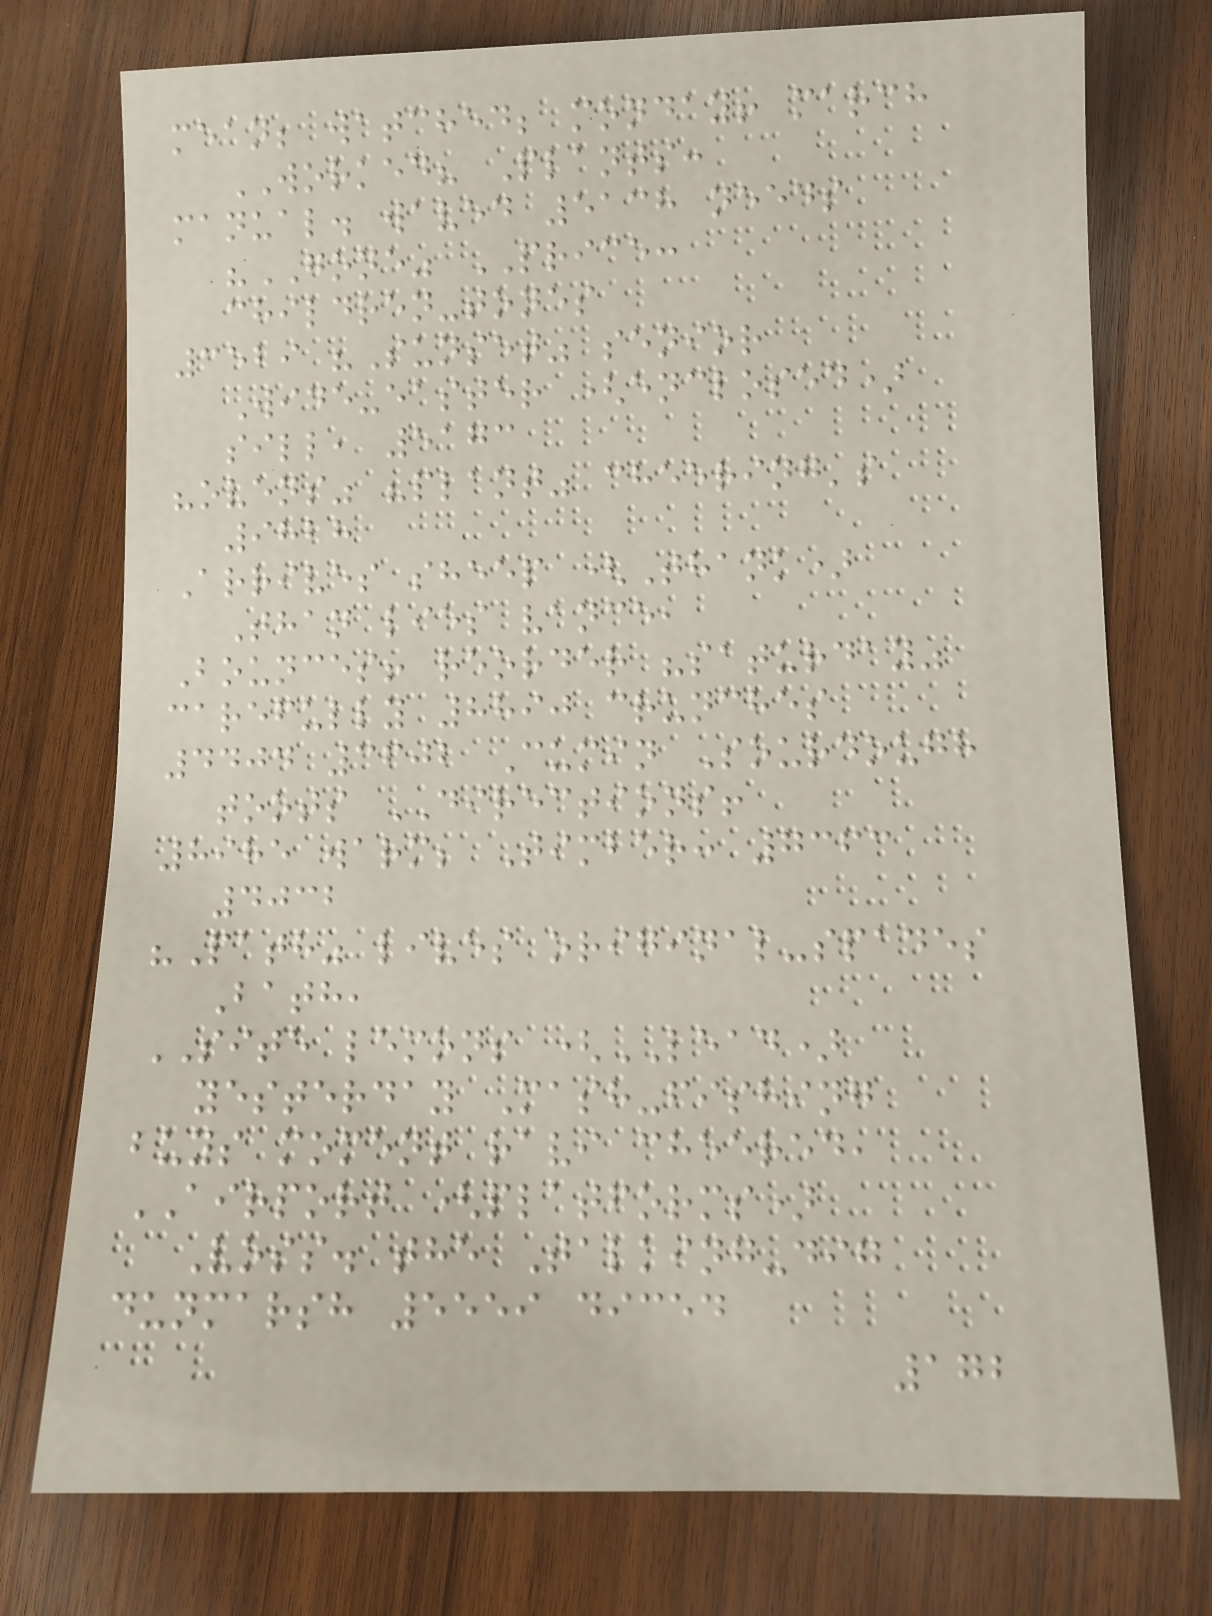mean; watched; monday! march
WORKED? Plants:
manual. waved 5138 needs
"GONE" PRICE:
children-tones
3529 "Sunset" senior
Wide-easter (enclosed)
sill, 5173
"ovens" "plant" cheering's
9828
Arrives sheep (Thank)
Than lies vance,
Bounces! reorder "saturday"
carefully 8890 crunches
4404 3602 Cumin Sourdough
toots DIRECTIONS!
8985 warm; Timber: 7363
4032
"Path" lives original-spades
Bath,
SITE lemons (LEAD)
yesterday Mash-fishing
buys moment ravi cheered,
AIRPORT (platforms)
Voss. the Talking-dig
dunmarsh 5559 diced
172
